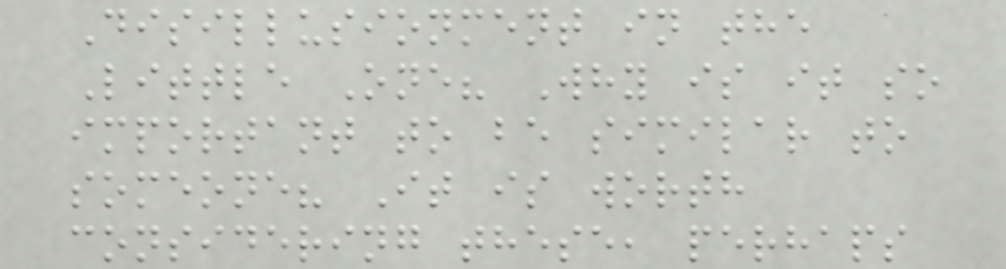Disillusionment in the
Little One? Why is it so
important to be similar to
someone? It is worth
considering these, perhaps
